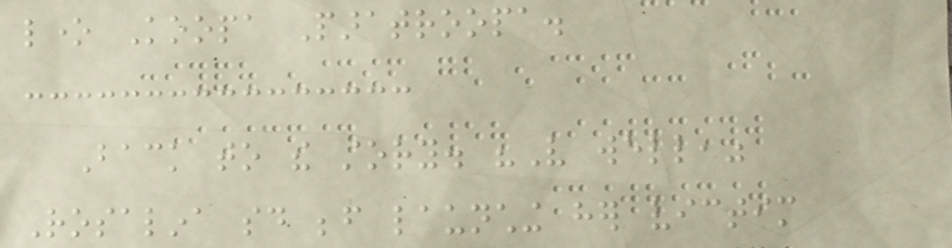lone Koopa Paratroopa.
Back to the story. "Very well,"
Rosalina said before launching her victim
